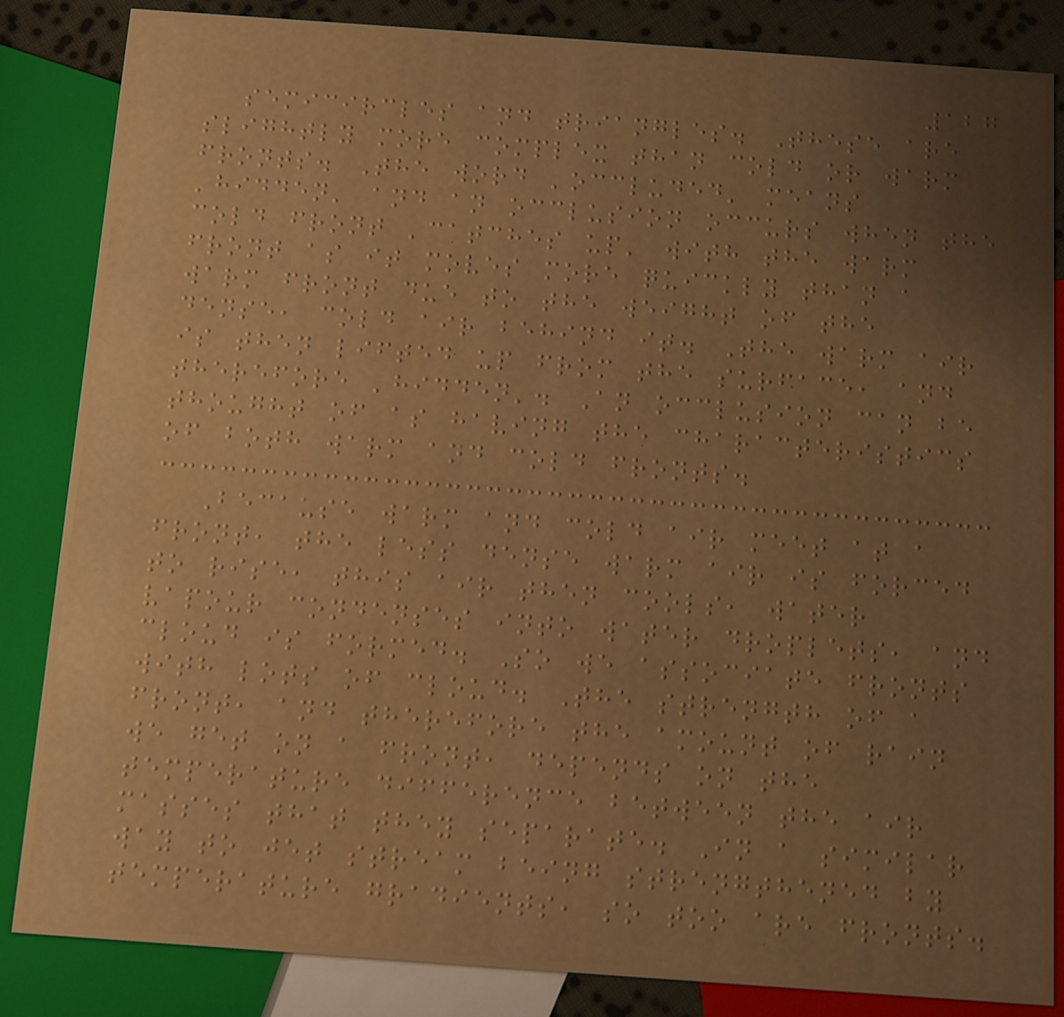127
semicircles and triangles. These are
slightly more complex than cold or warm
fronts. The word 'occluded' means
'hidden' and an occlusion occurs when the
cold front 'catches up' with the warm
front as it moves more quickly than a
warm front due to the weight of the
dense, cold air behind it. The warm air
is then lifted up from the surface, and
therefore 'hidden'. An occlusion can be
thought of as having the characteristics
of both warm and cold fronts.
Because warm and cold air meet at a
front, the less dense warm air is forced
to rise, this air then cools, water
vapour condenses into water droplets, and
cloud is formed. So we associate fronts
with lots of cloud. The strength of a
front, and therefore the amount of rain
we get on a front, depends on the
temperature difference between the air
masses that they separate. In a similar
way to jet stream being strengthened by
temperature gradients, so too are fronts.
